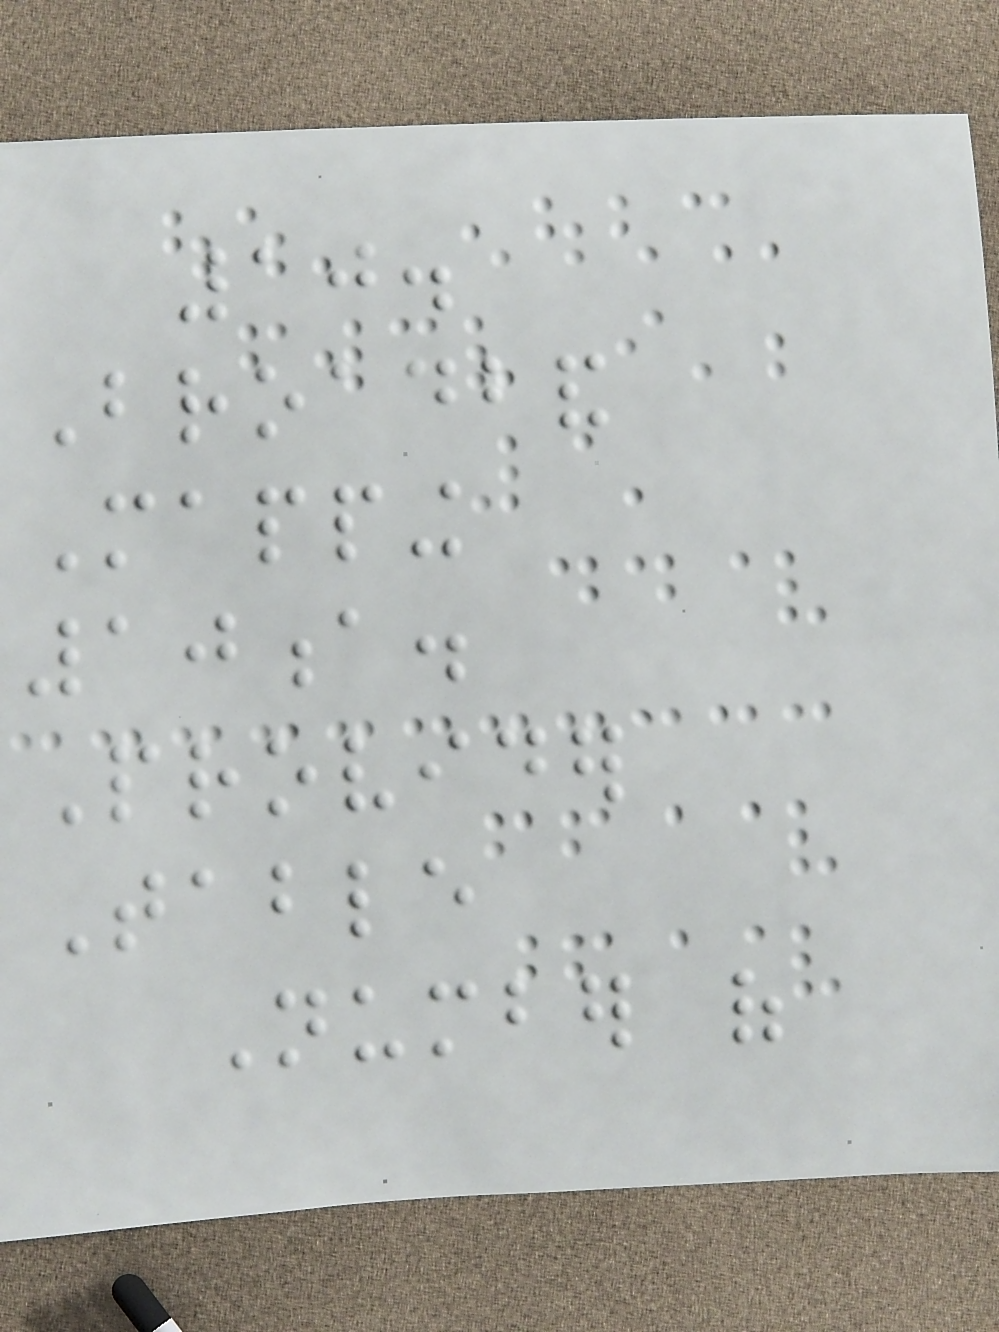10.
Broadband
Mapping
10a.
Provider
Table
Number of
